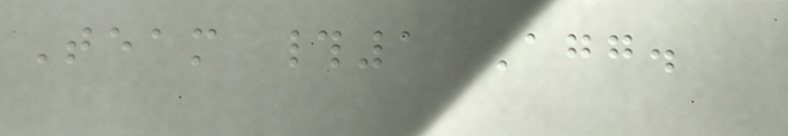Team #1 Agg.
